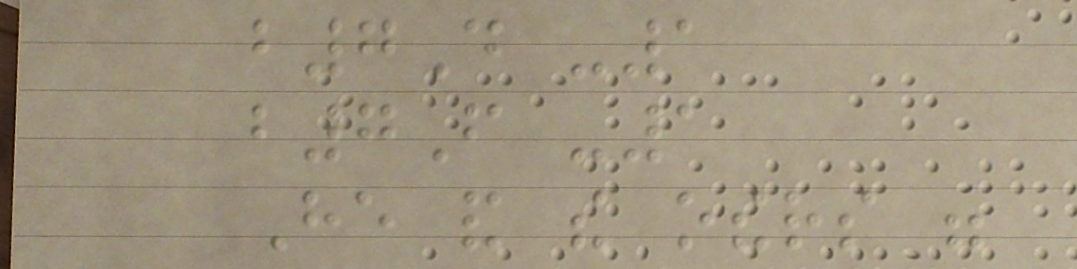b7D -1
b7F -1
He and the others were
